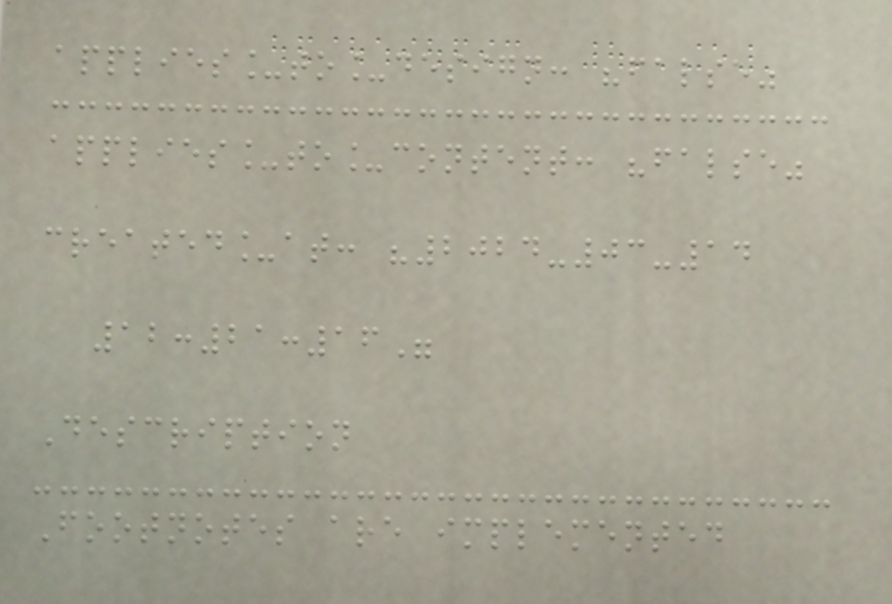applies_to_design: "false"
applies_to_content: "false"
created_at: "2024-03-14
12:21:16"
Description
Footnotes are implemented
